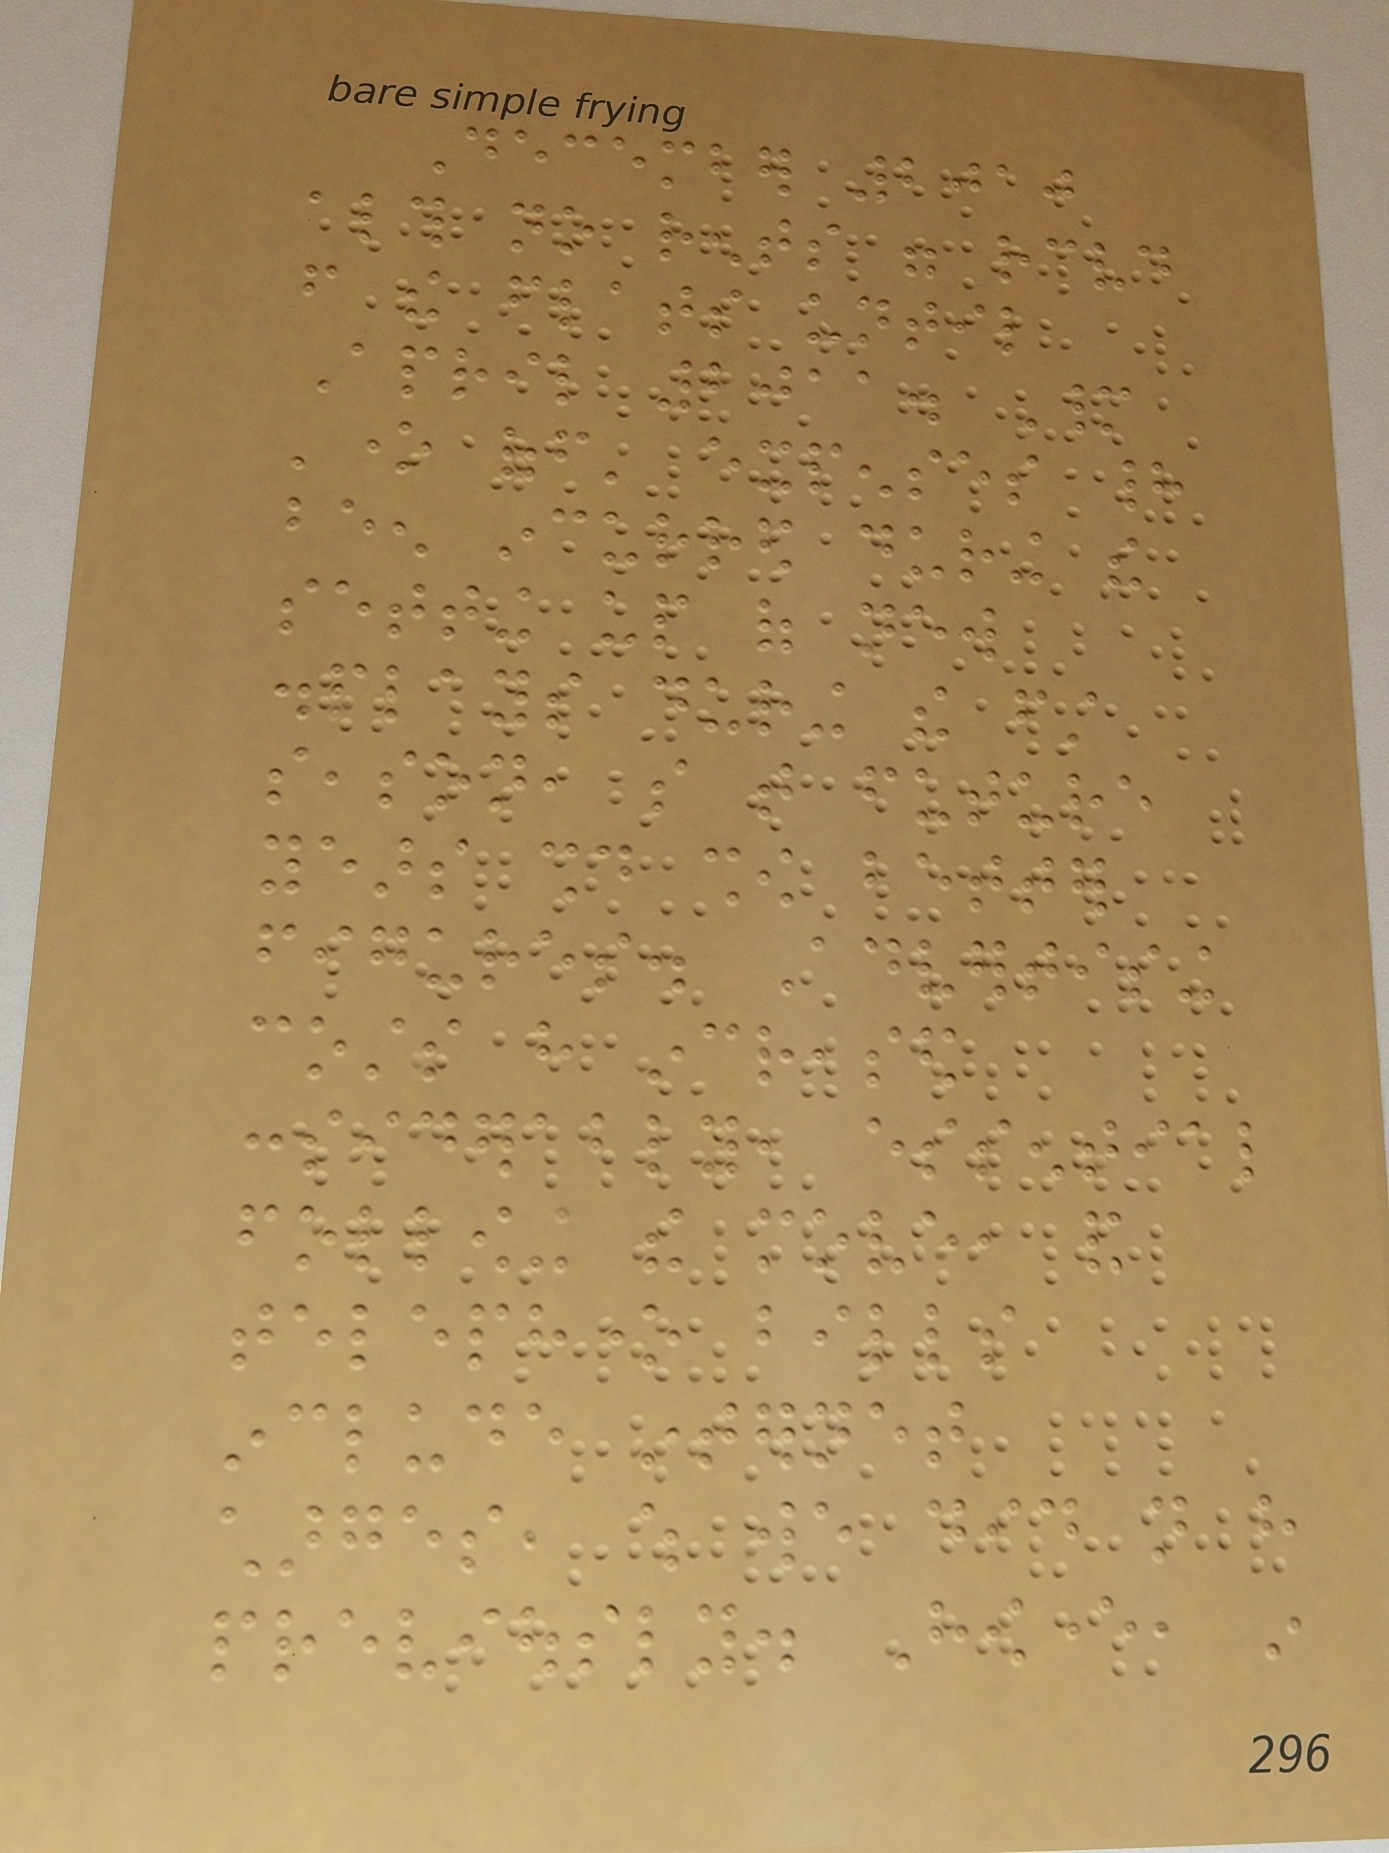December 2010
although no rents were received
from the flats until
April 2011. Many
'one off' expenses had
been incurred during the
setting up of new
displays during the first
season, so that future
years should show better
figures. Advertising
costs have increased
considerably, essential
following the move, and
telephone bills
include internet
charges, which we did not have
previously. However, in
